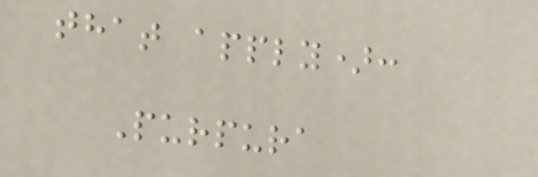that apply):
Purpura
